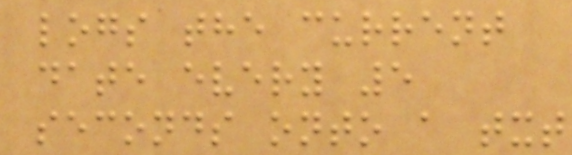logs the current
date every 5
seconds onto a txt
